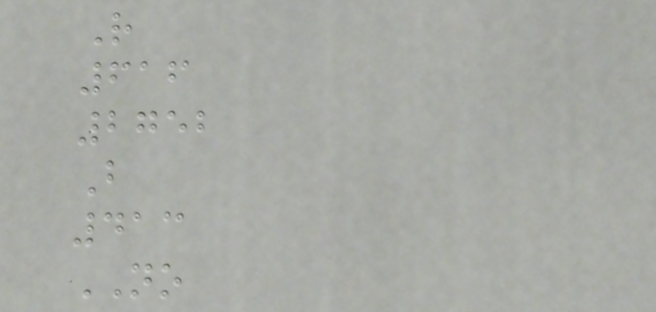R
616
2752
B
413
NO
